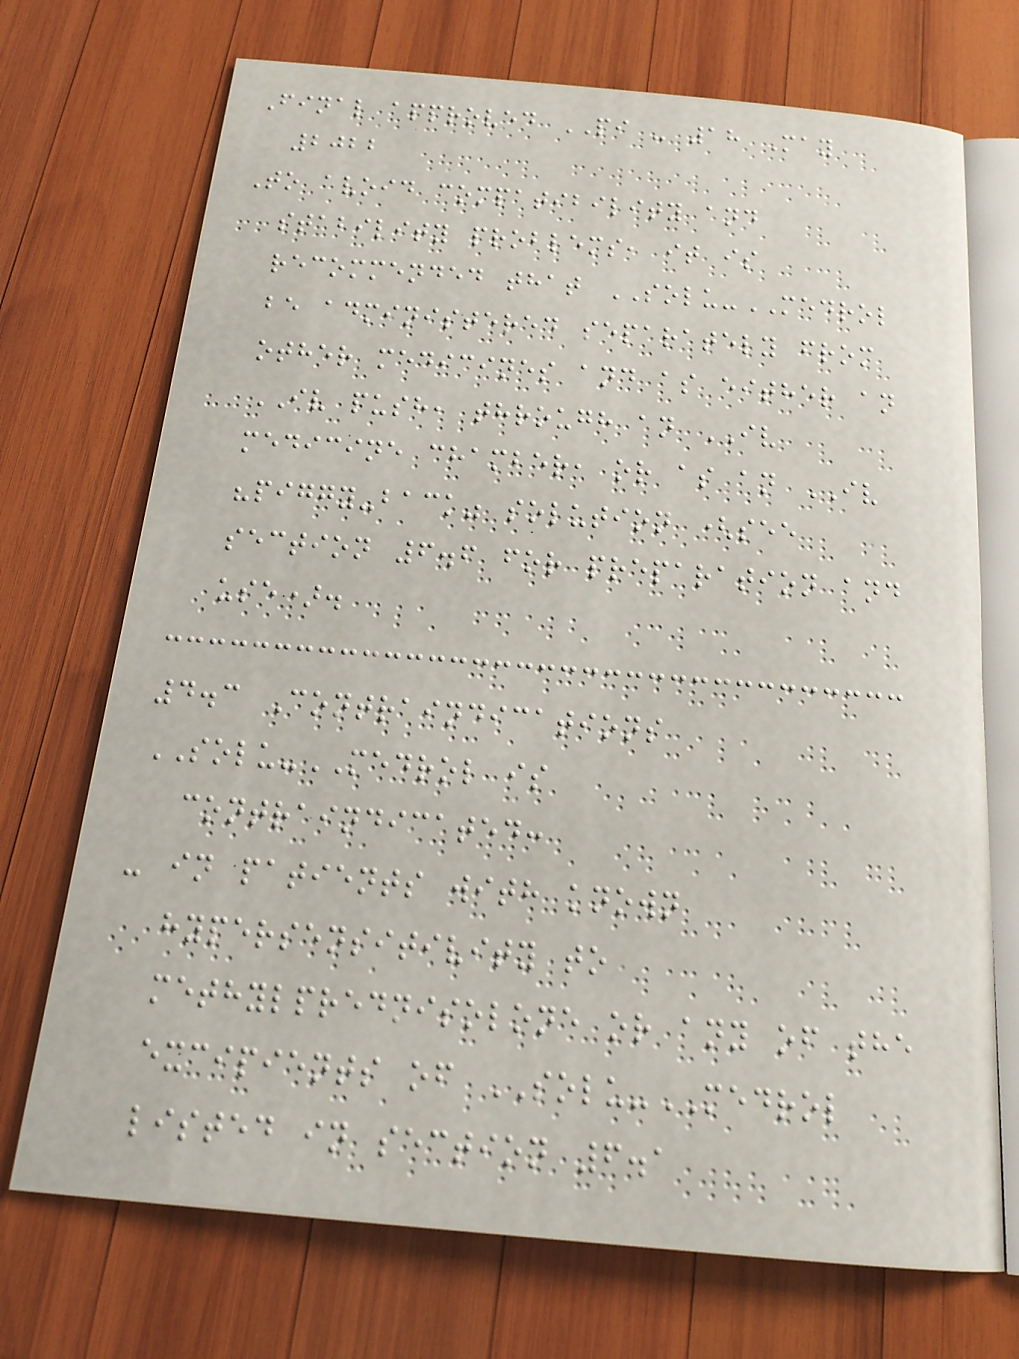Final approved PI - 18 May
2022
To avoid compatibility and
stability problems, it is
recommended that SOLU-MEDROL
be administered separately from
other medicines and as either an
IV push, through an IV
medicine chamber, or as an IV
"piggy-back" solution (see
section 6.6 for preparation and
use).
4.3 Contraindications
SOLU-MEDROL is
contraindicated:
- in patients with known
hypersensitivity to
methylprednisolone or any of the
excipients of SOLU-MEDROL
listed in section 6.1
